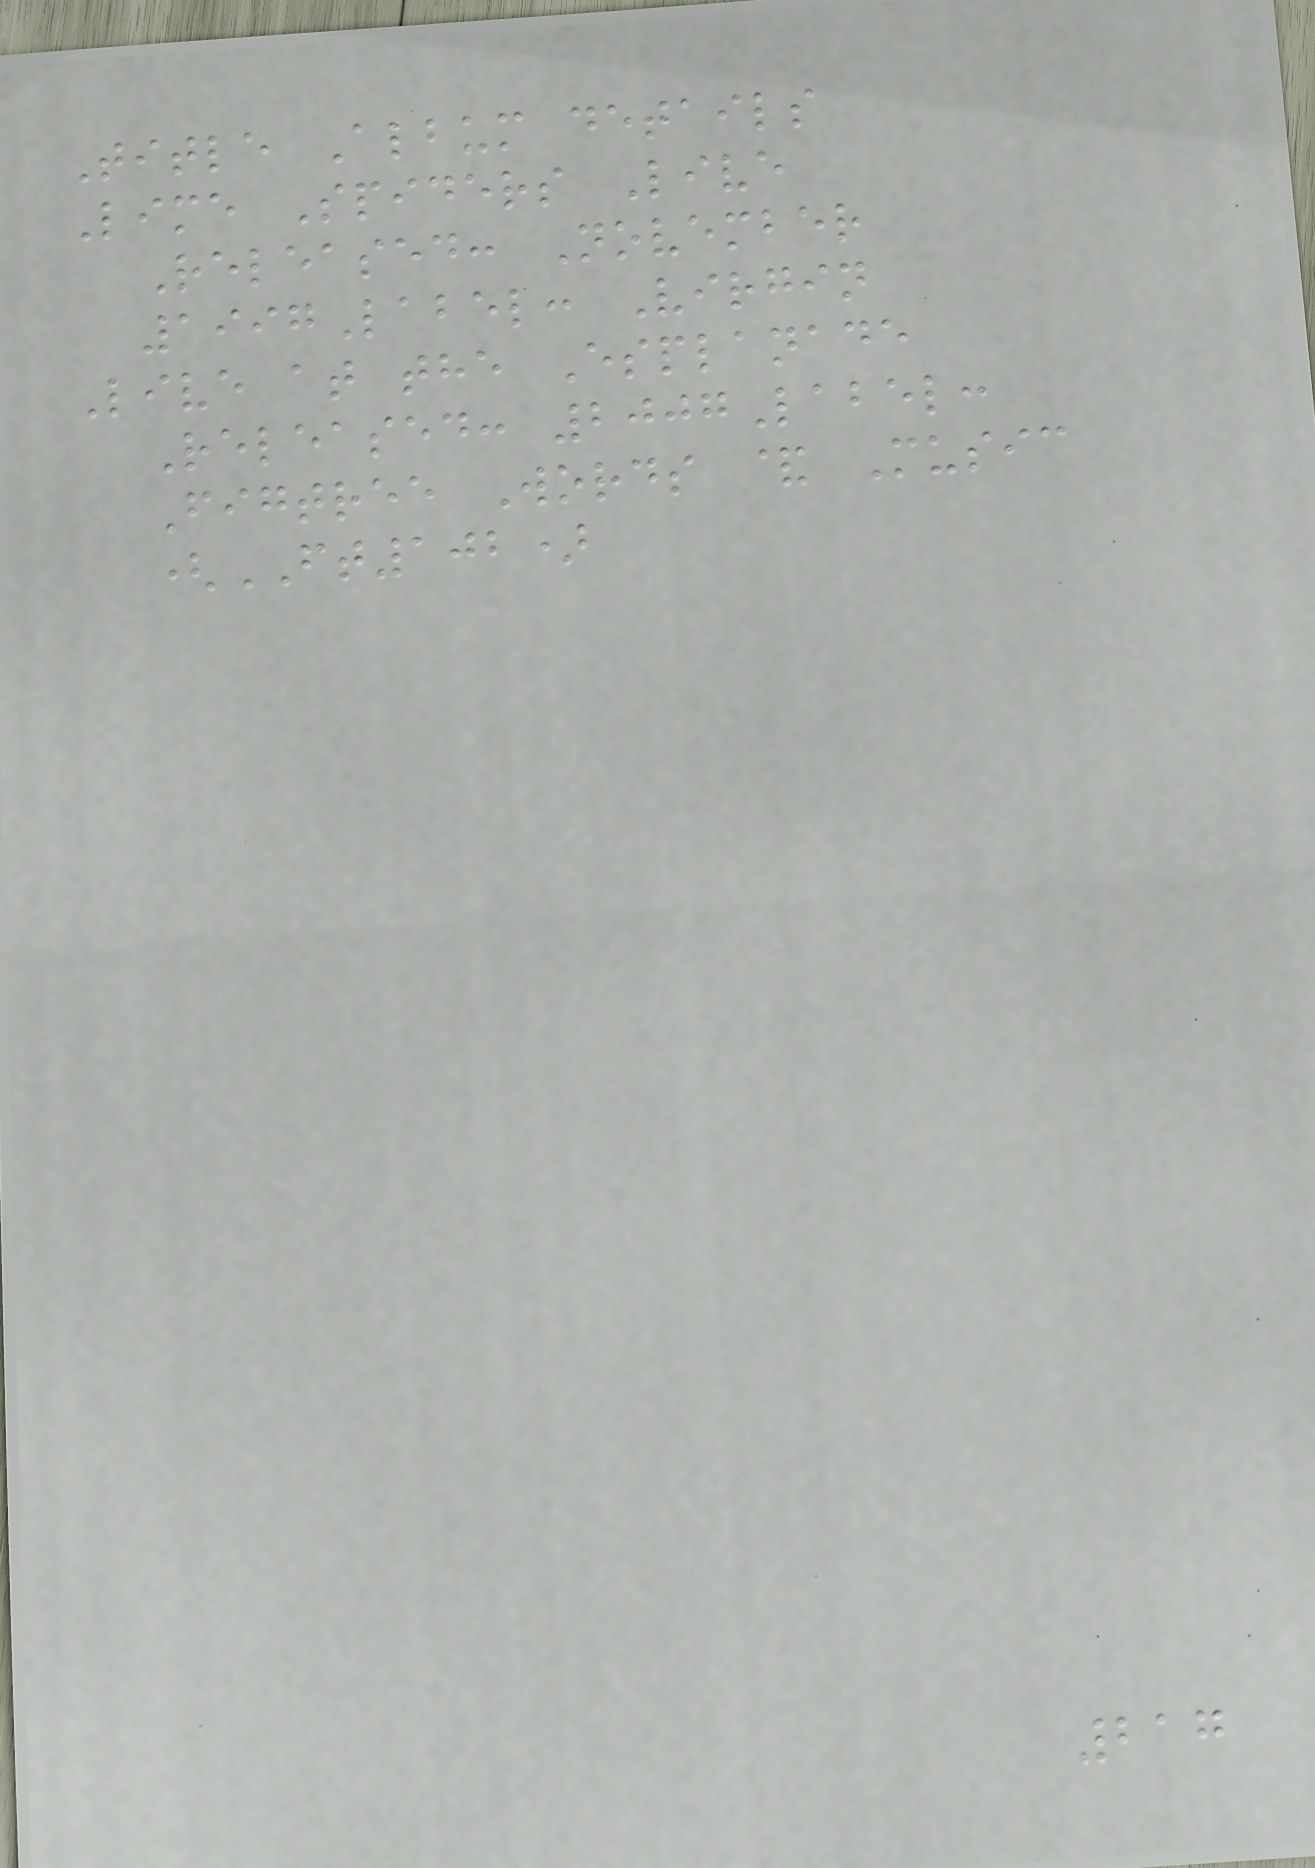Title Album details
Lime Spiders Live
Released: November
1997Label: Virgin
Live at the Esplanade
Released: 2007Label:
Figtree Words & Music
(FT102)
217
